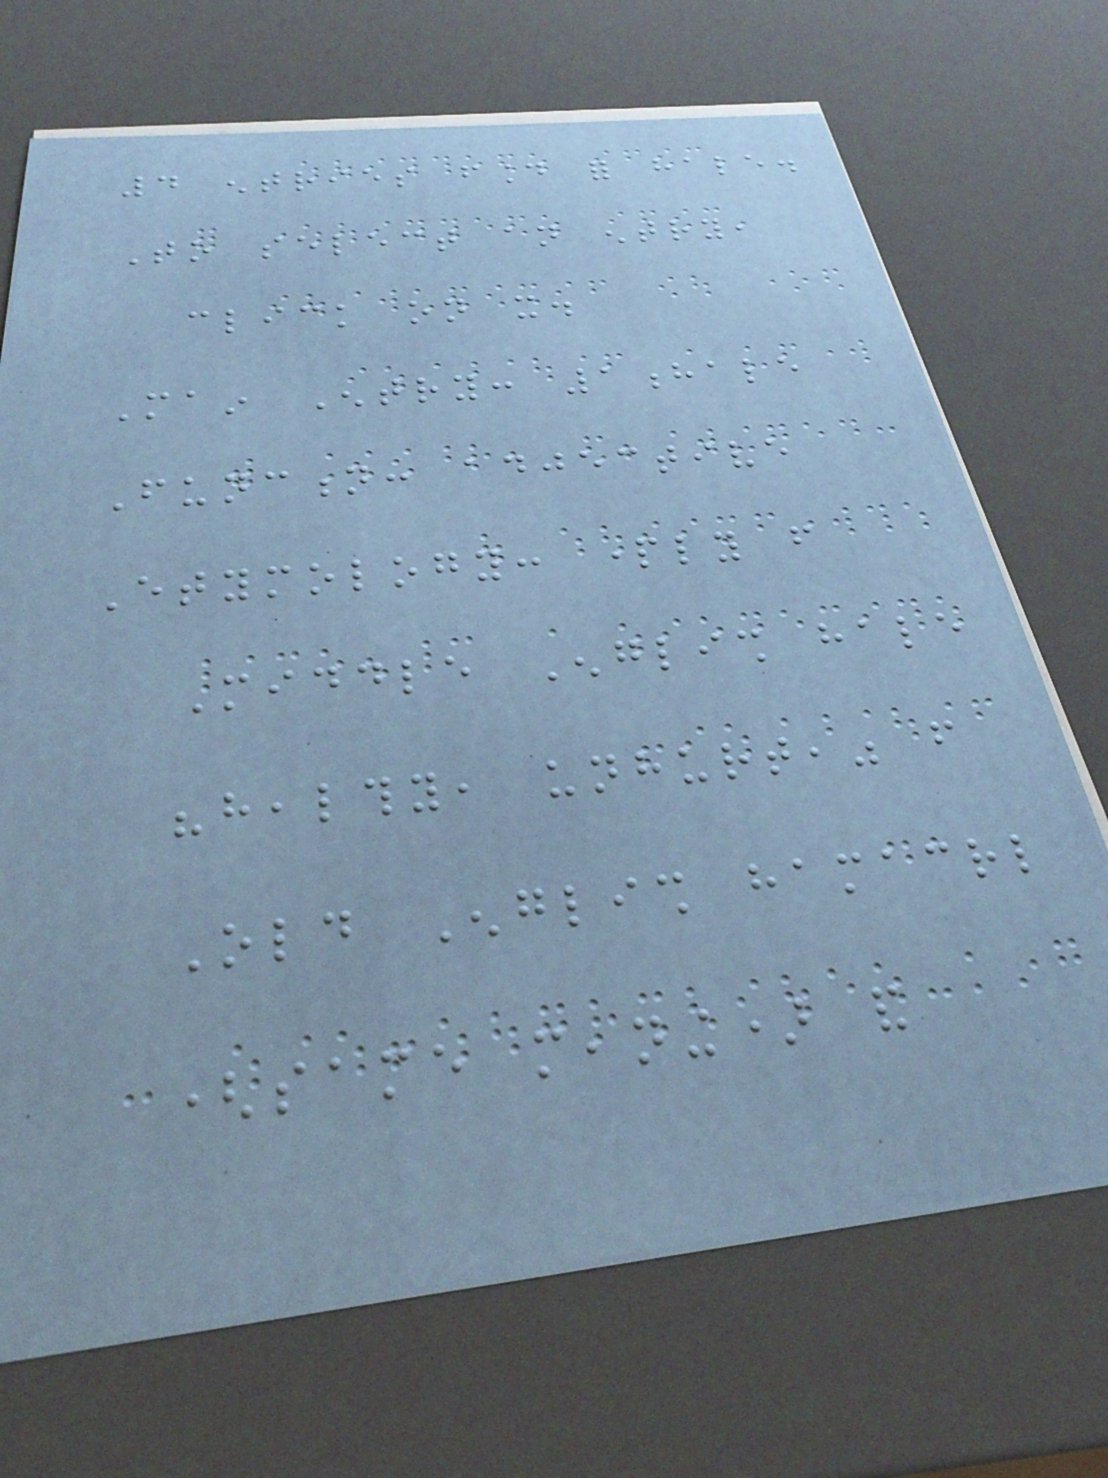4 entries found for hale.
To select an entry,
click on it.
Main Entry: 1hale
Function: adjective
Etymology: partly from
Middle English hale
"healthy, unhurt," from
Old English hamacrl
(same meaning) and
